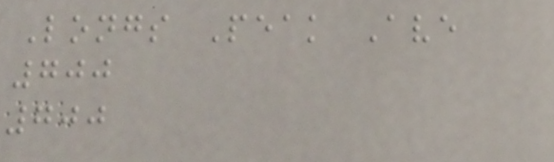Longs Peak Ave
700
700
